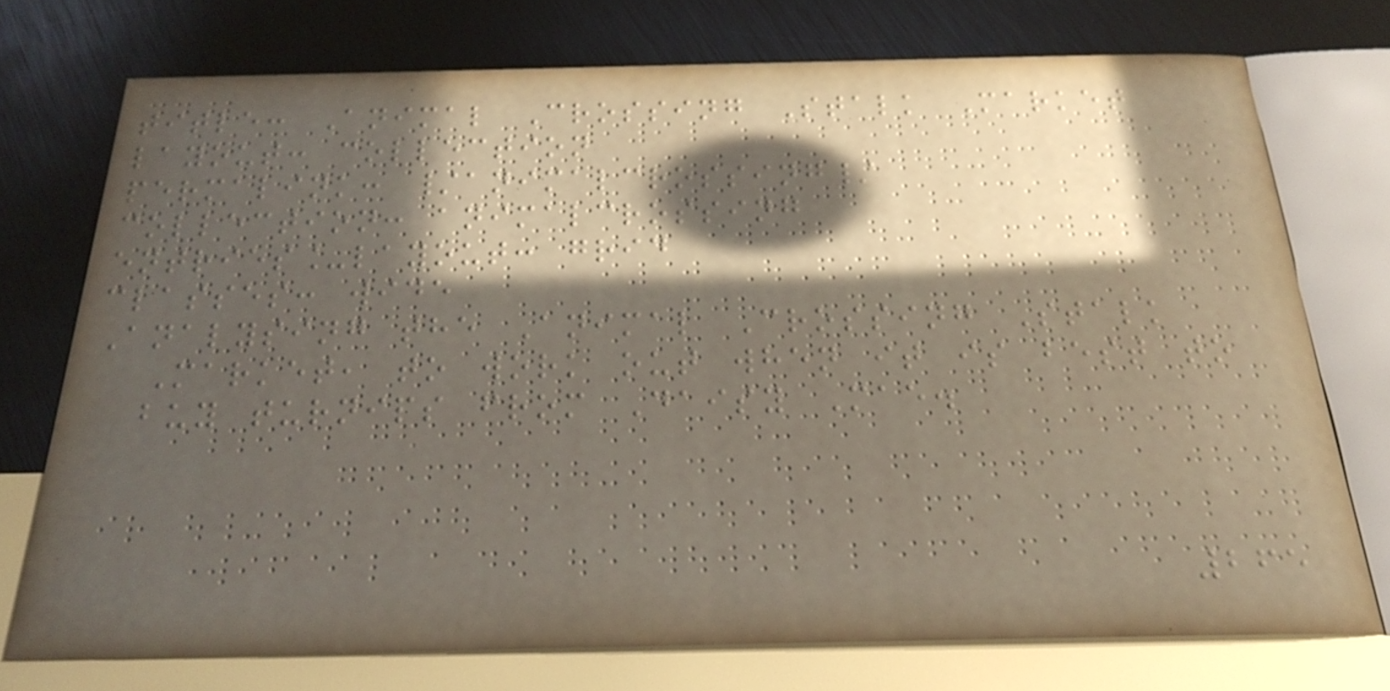title: Animal Crossing Stalk Market
layout: collection
permalink: /animalcrossing/
collection: animalcrossing
entries_layout: grid
classes: wide
Analysing the Animal Crossing Stalk
Market, to work out when it is best to
buy turnips from Daisy Mae.
265
